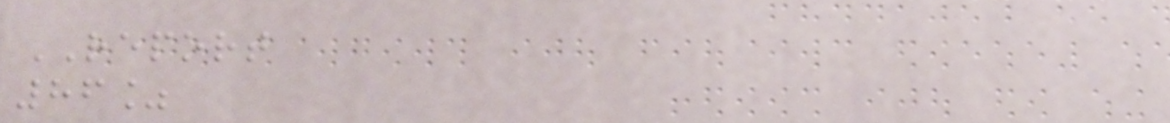REPORT
86%
